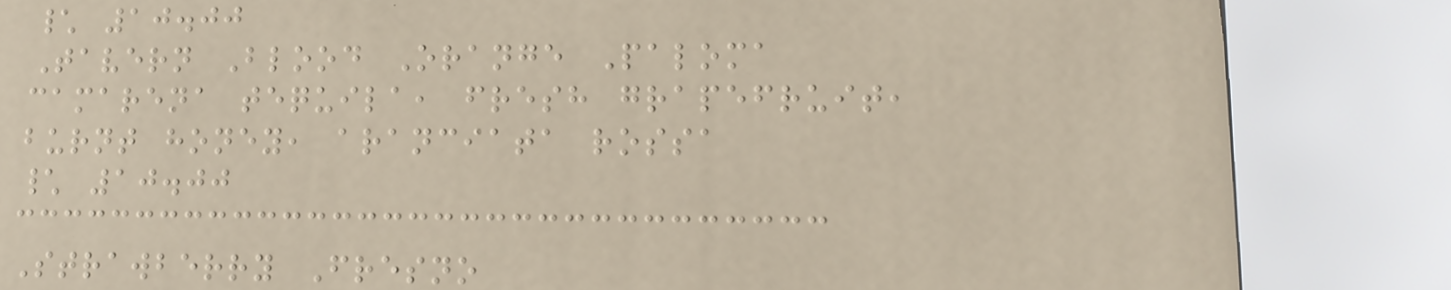\ 10.00
Tavern Blood Orange Paloma
camarena tequila, fresh grapefruit,
burnt honey, aranciata rossa
\ 10.00
Strawberry Fresno
